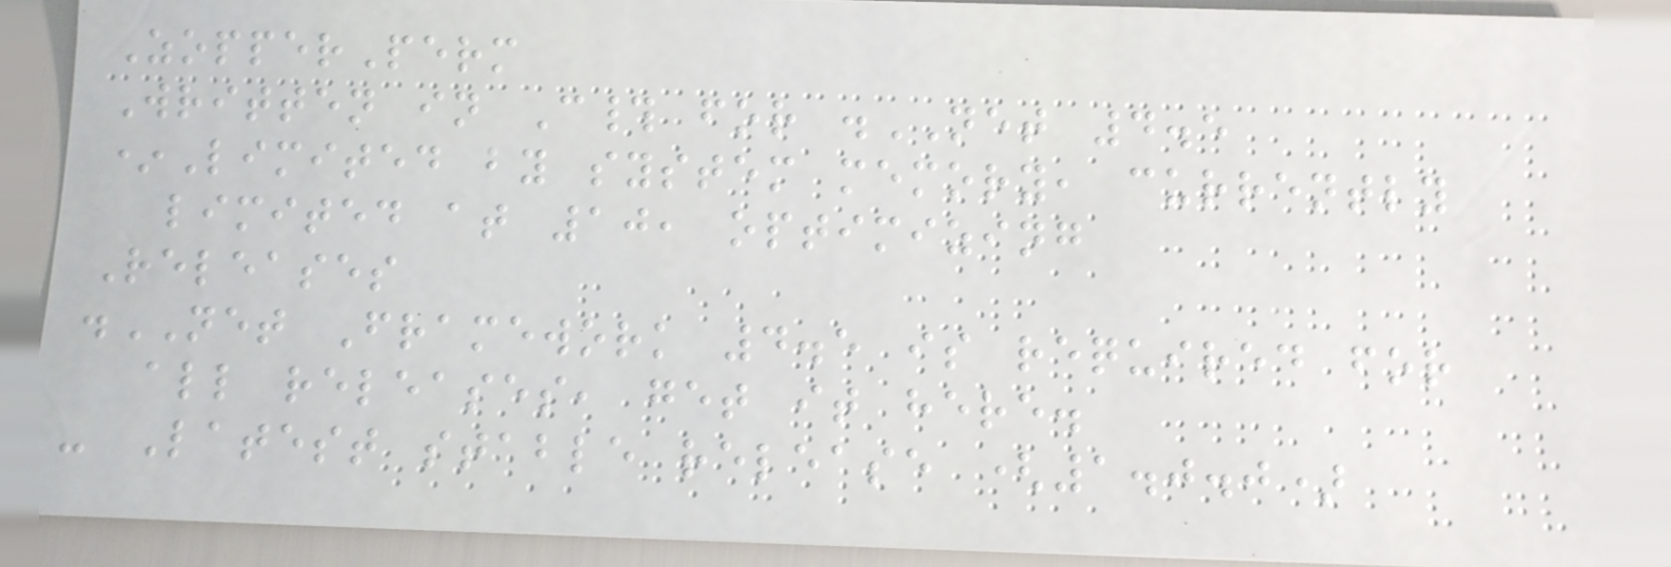ZopperPerm
Written in C# for .NET 4.5
*Limited by system memory, currently
limited at 10, optimizing
Releases
.NET Framework 4.5 is required for
all releases, get it here.
- Latest stable release (1.0.0)
